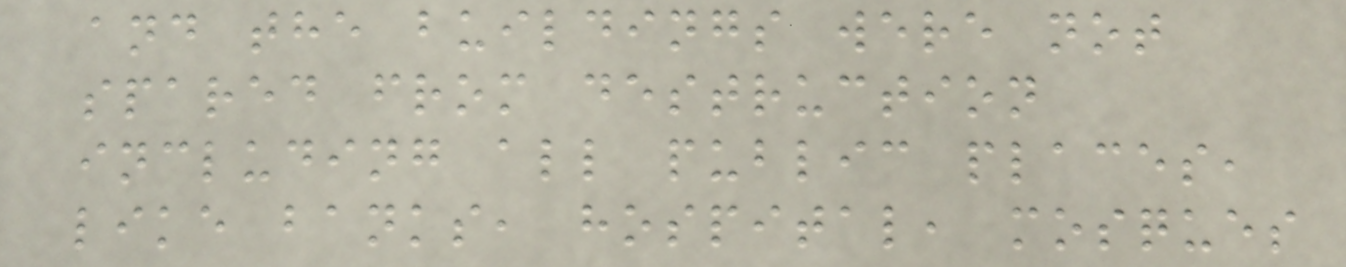and the buildings were not
spared from destruction
including all public places,
like banks, hospital, mosques
